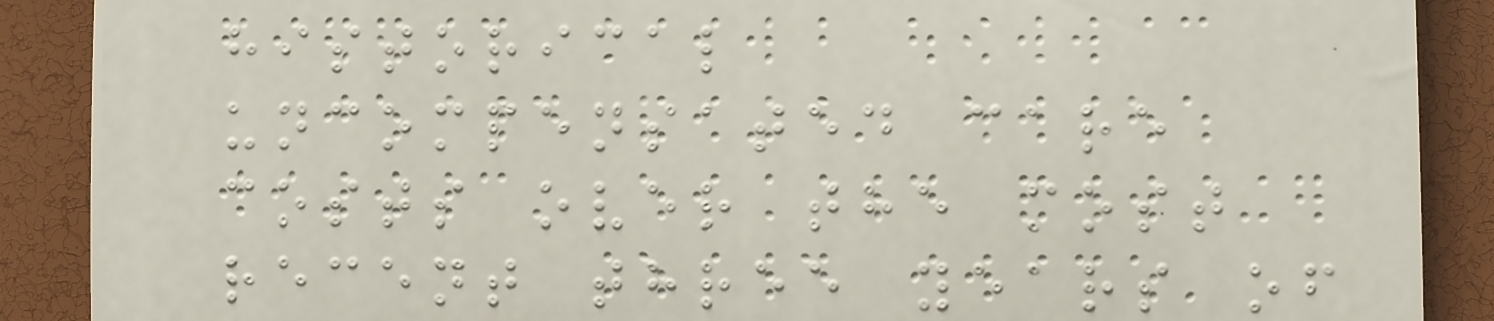historical
uncompensated care
costs over the most
recent three years of
